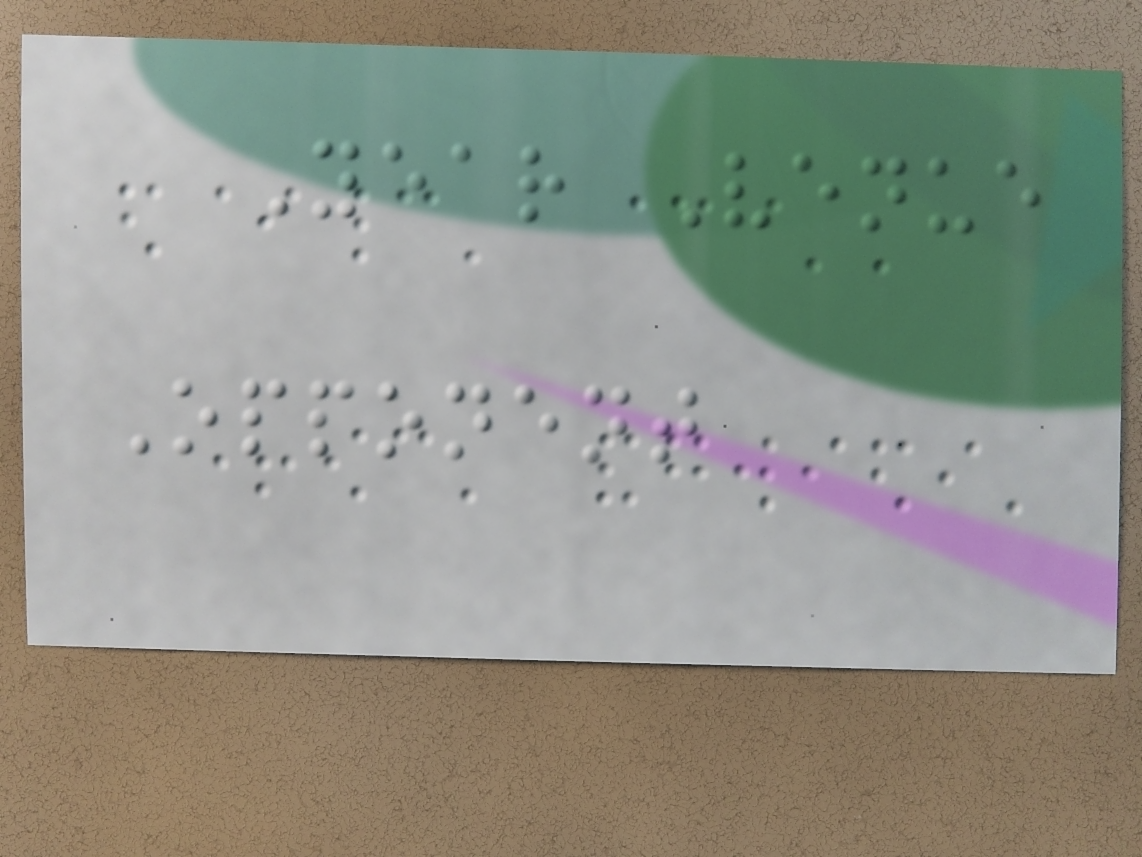Year Venue
Opponent
